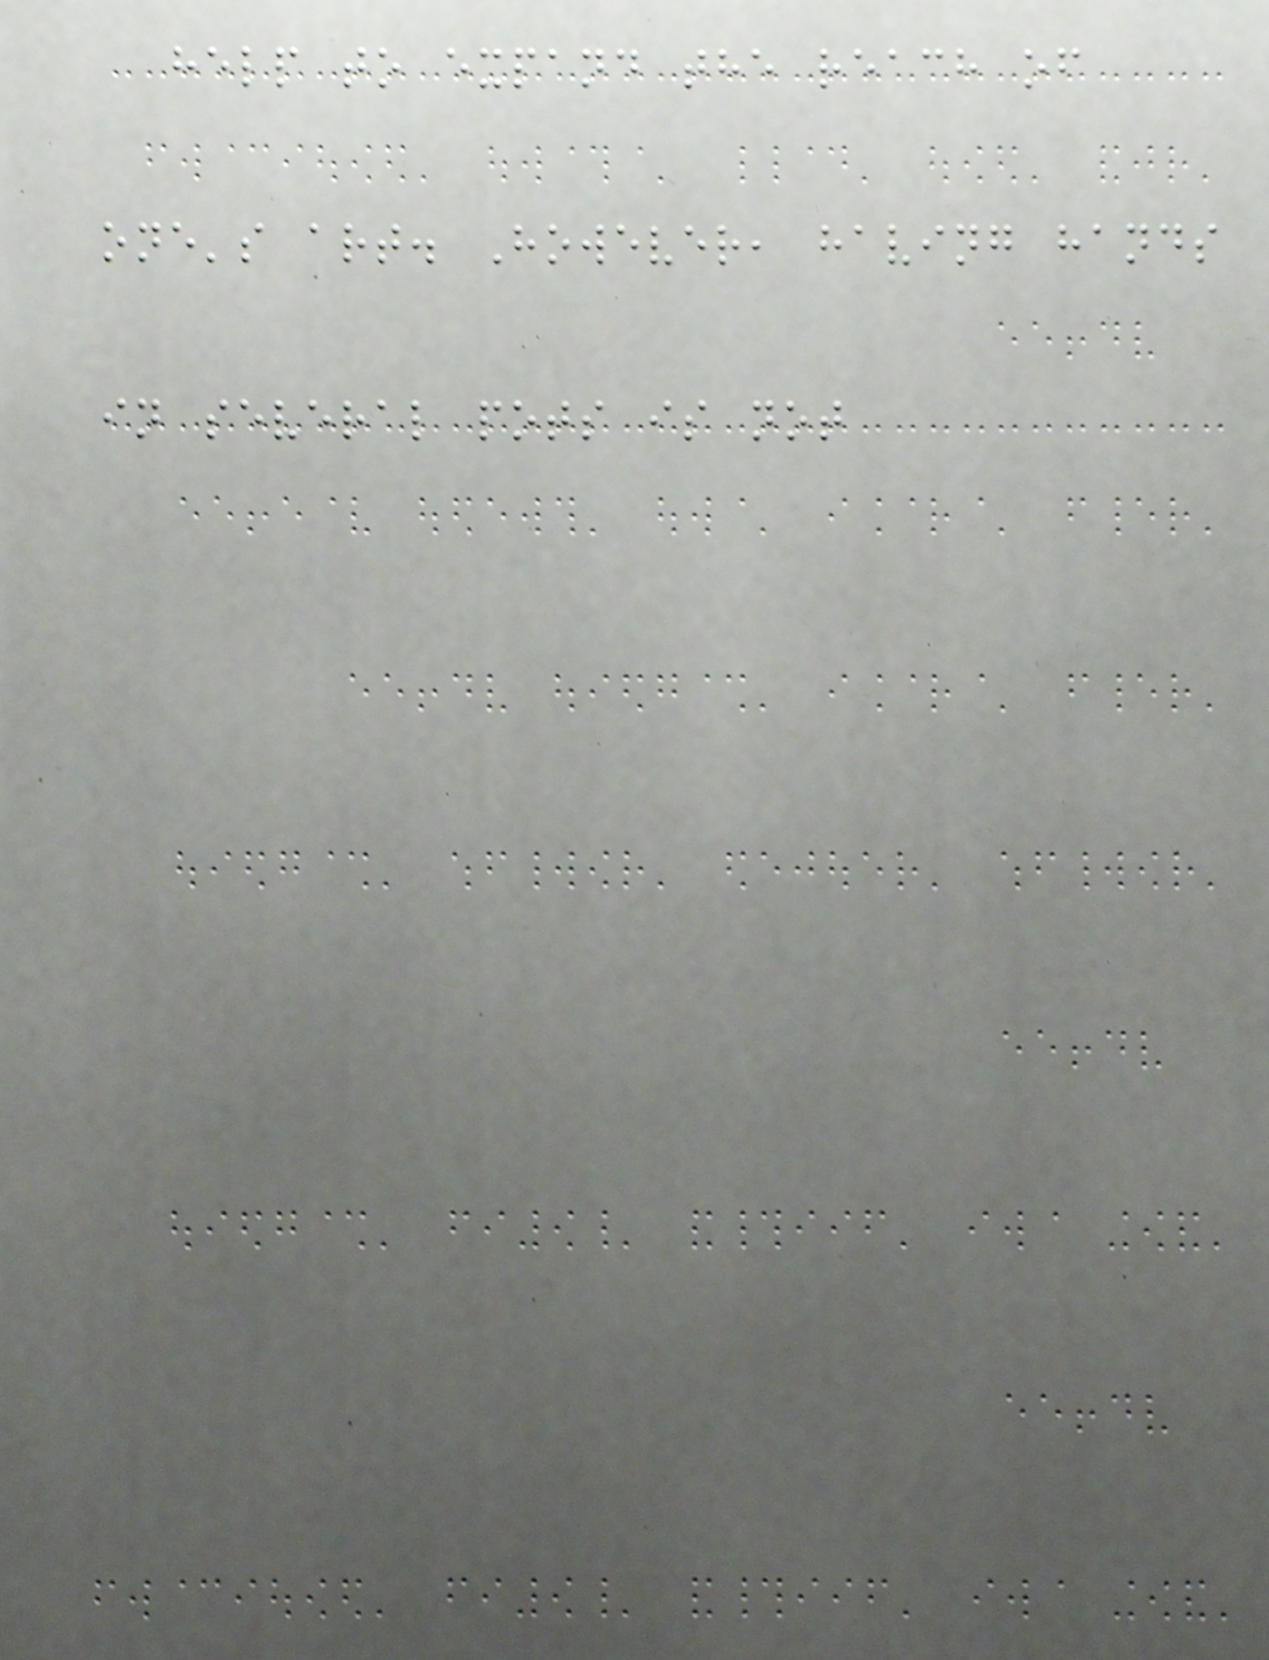help to expand the reach of
one's art. However, having hands
in several pots is not
